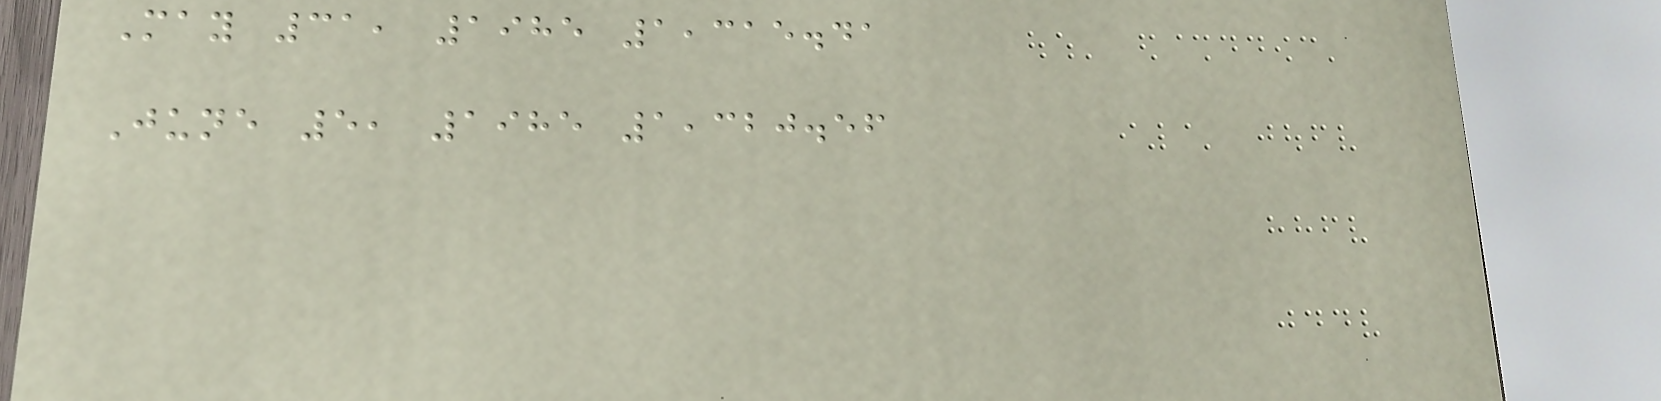May 31, 1985 1,315.41
June 5, 1985 1,320.56
